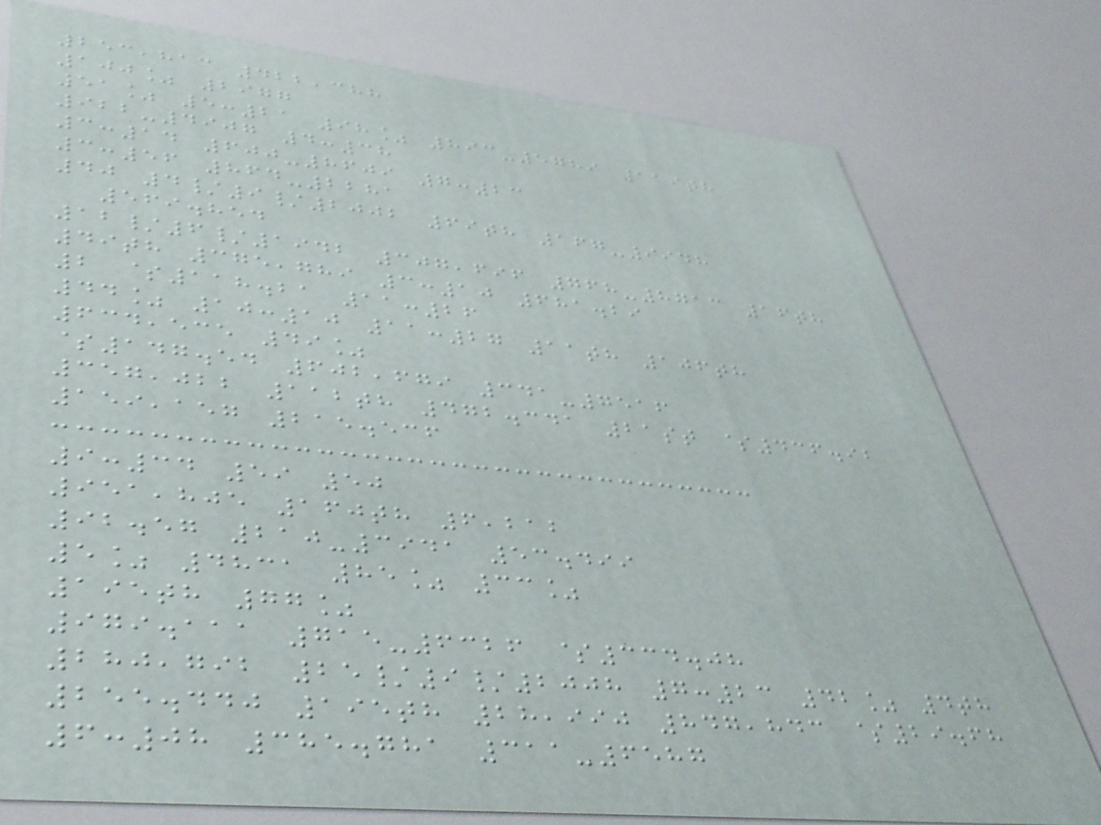253,813 422,388
100% 2977
51% 5:21 98% 893-5789 119th
922-4907 4:38
3:14 600-8609 7:23
3:56 864-2281
40 4/9/2002 69th 167-9948
569.854
12/6/1942 307,696 768-8713 16th
49th 375,789 3:10 681.29
2 $118.21 11:26
44% 10:10 11:27 11th 106th
634,535 49%
$147.54 602,679 341-7516
357,022 112th 472.341 21st $436.92
159,157 215.536
9:34 59 50
951,805 160th 6,212
92.57 210-3941 53.499
5% 4831 85% 33%
195th 77%
979.111 715-6326 $334.08
280,792 25/9/2008 7:23 42% 4th
255.440 195th 28,990 847,843 $29.68
6:08 385.781 311-6587
